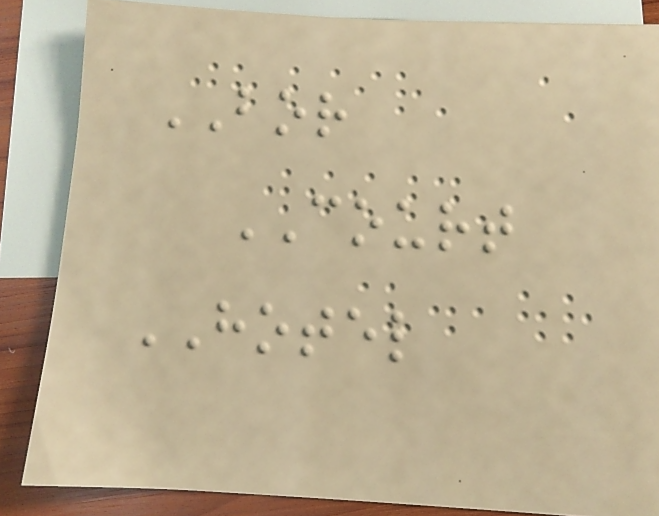BOR
COURT
HOTEL
